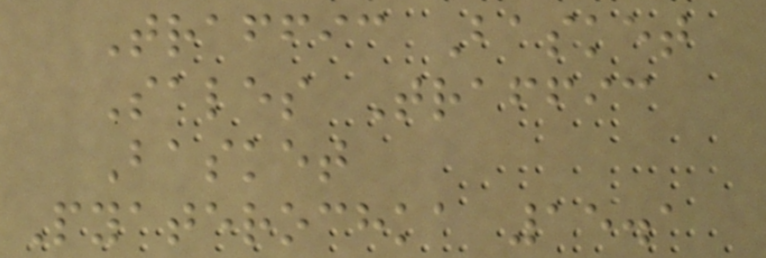Traffic Basket
Sales Traffic
Basket
Pyaterochka 15.1
